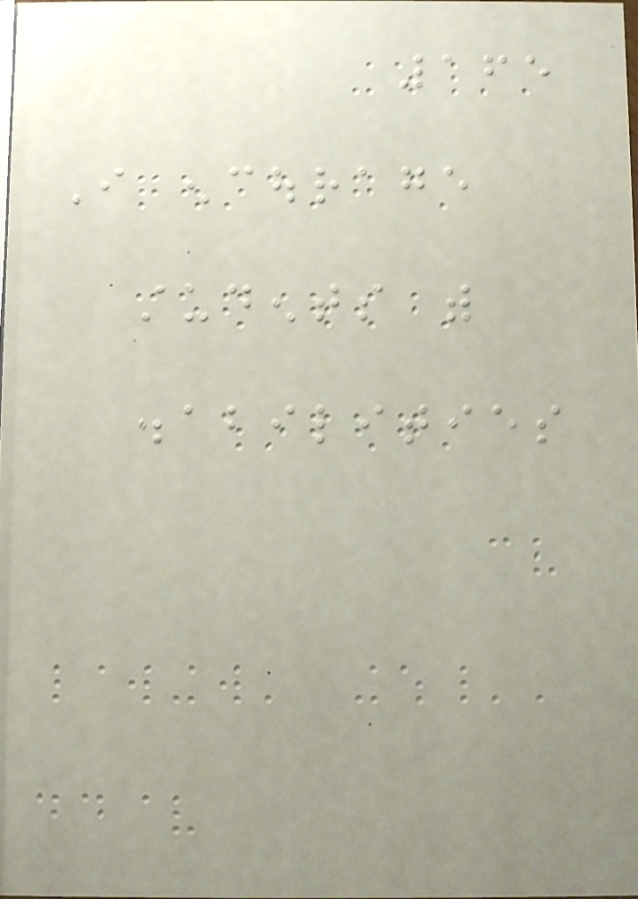165
I encourage
students with
disabilities
